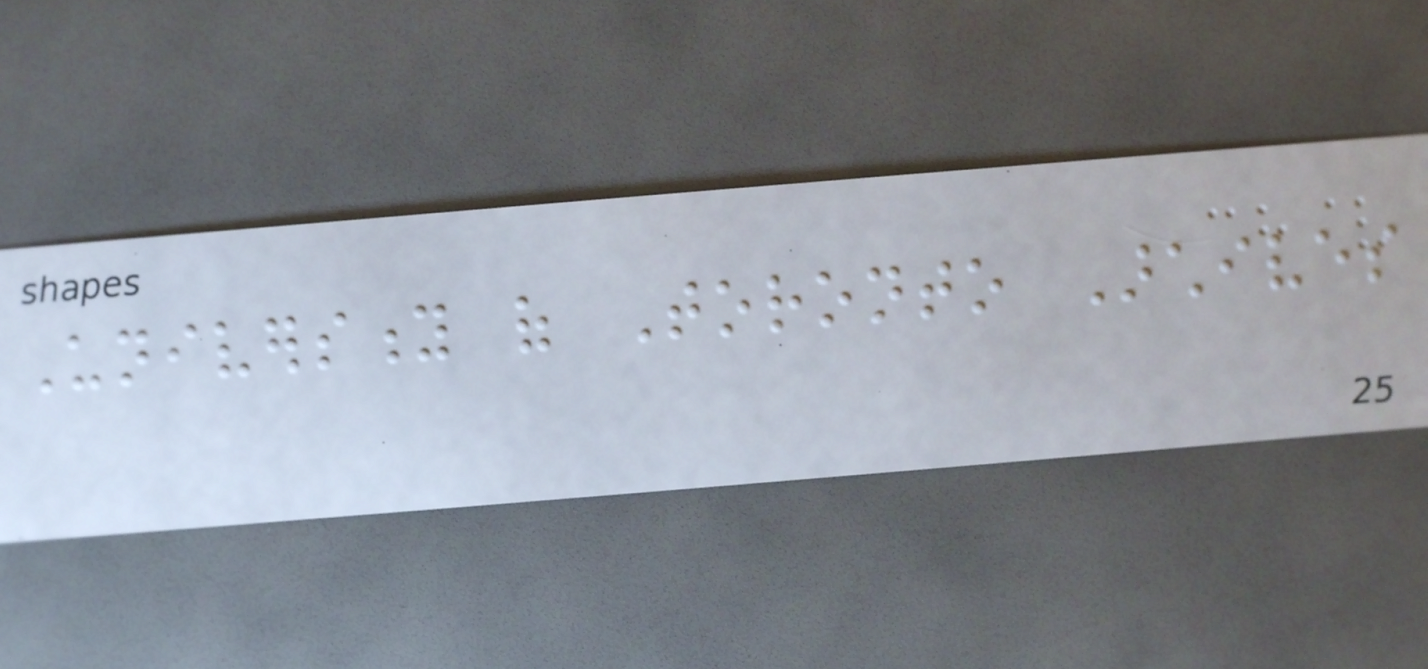University of Toronto Archives
